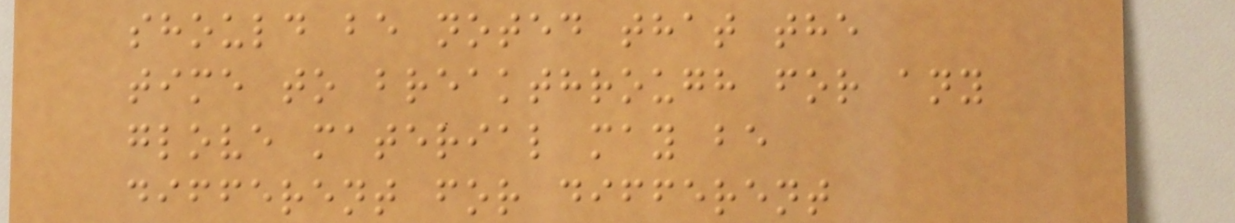should be noted that the
time to breakthrough for any
glove material may be
different for different
